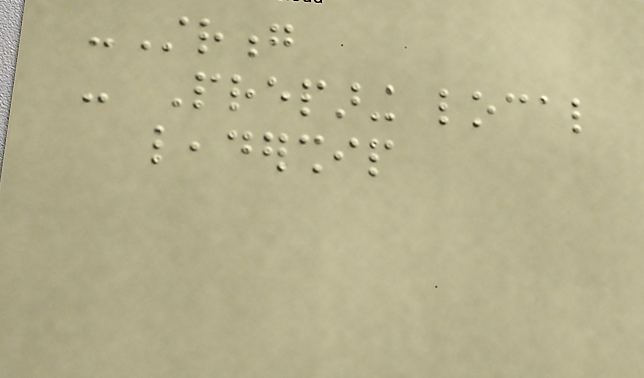-Strong
- Preparing local
leadership
